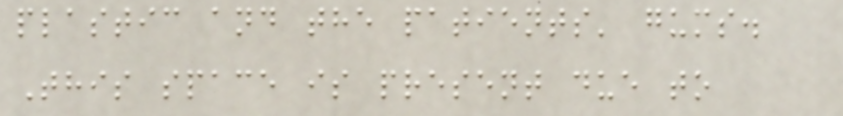plastic and the patients' gums.
This space is present due to
